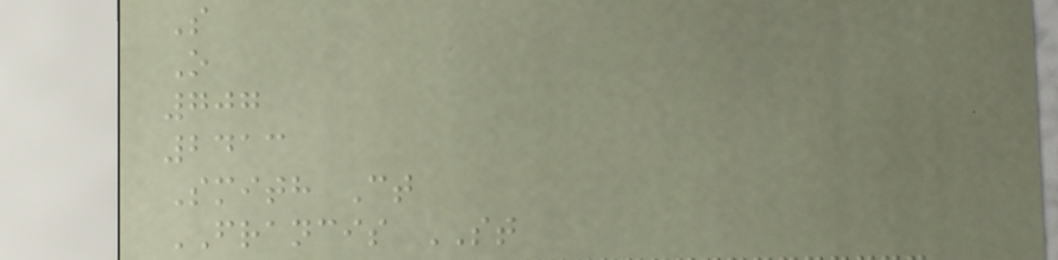S
O
707
2413
Smith Ct
FRANCIS ST
